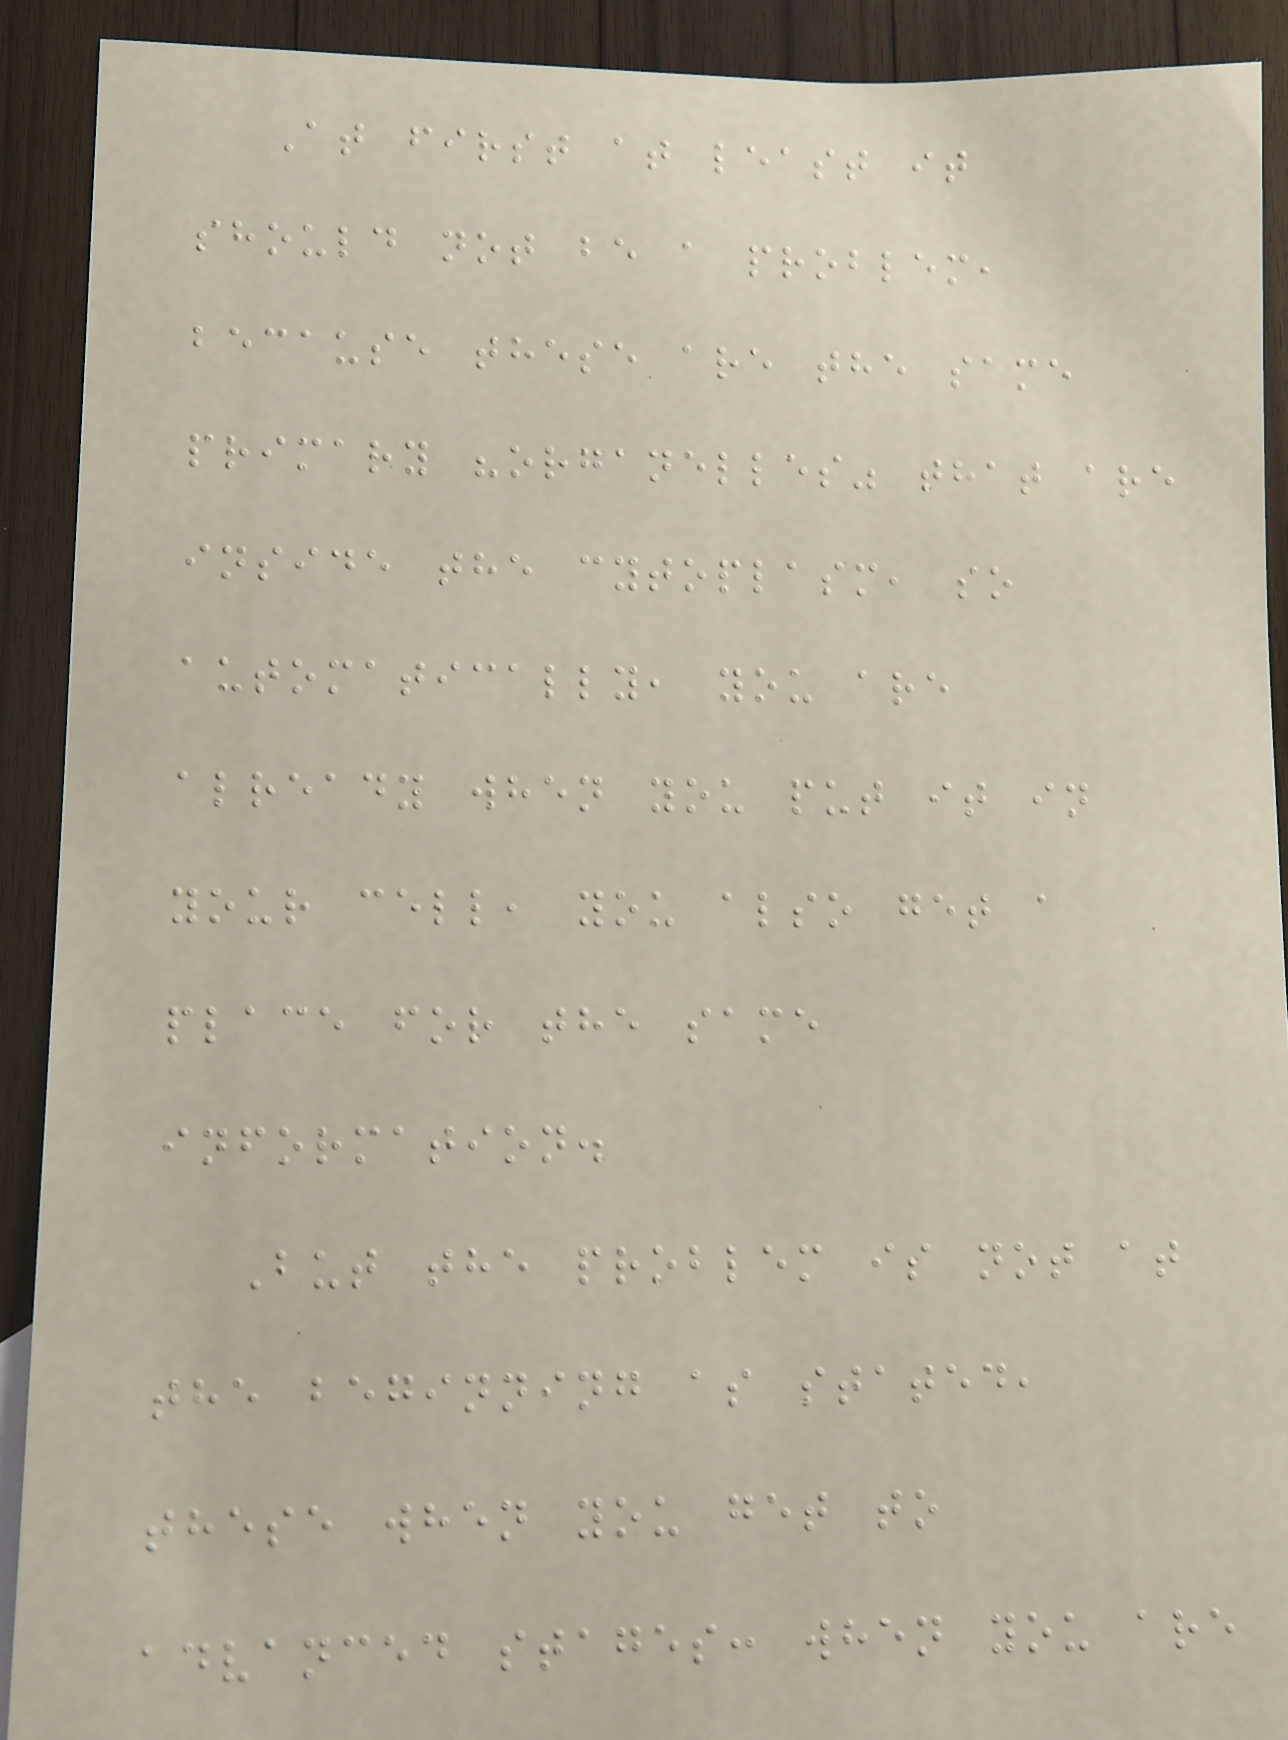At first at least it
should not be a problem,
because these are the same
primary "organelles" that are
inside the cytoplasm, so
automatically, you are
already when you put it in
your cell, you also get a
place for the same
information.
But the problem is not at
the beginning as stated,
these when you get to
advanced stages: when you are
